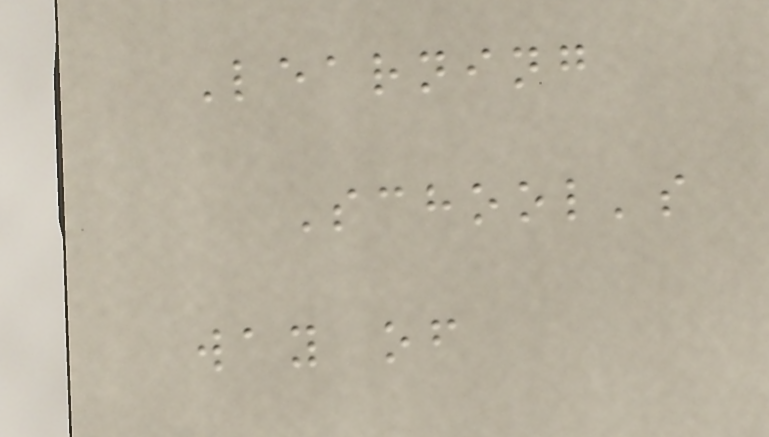Learning
School's
way of
